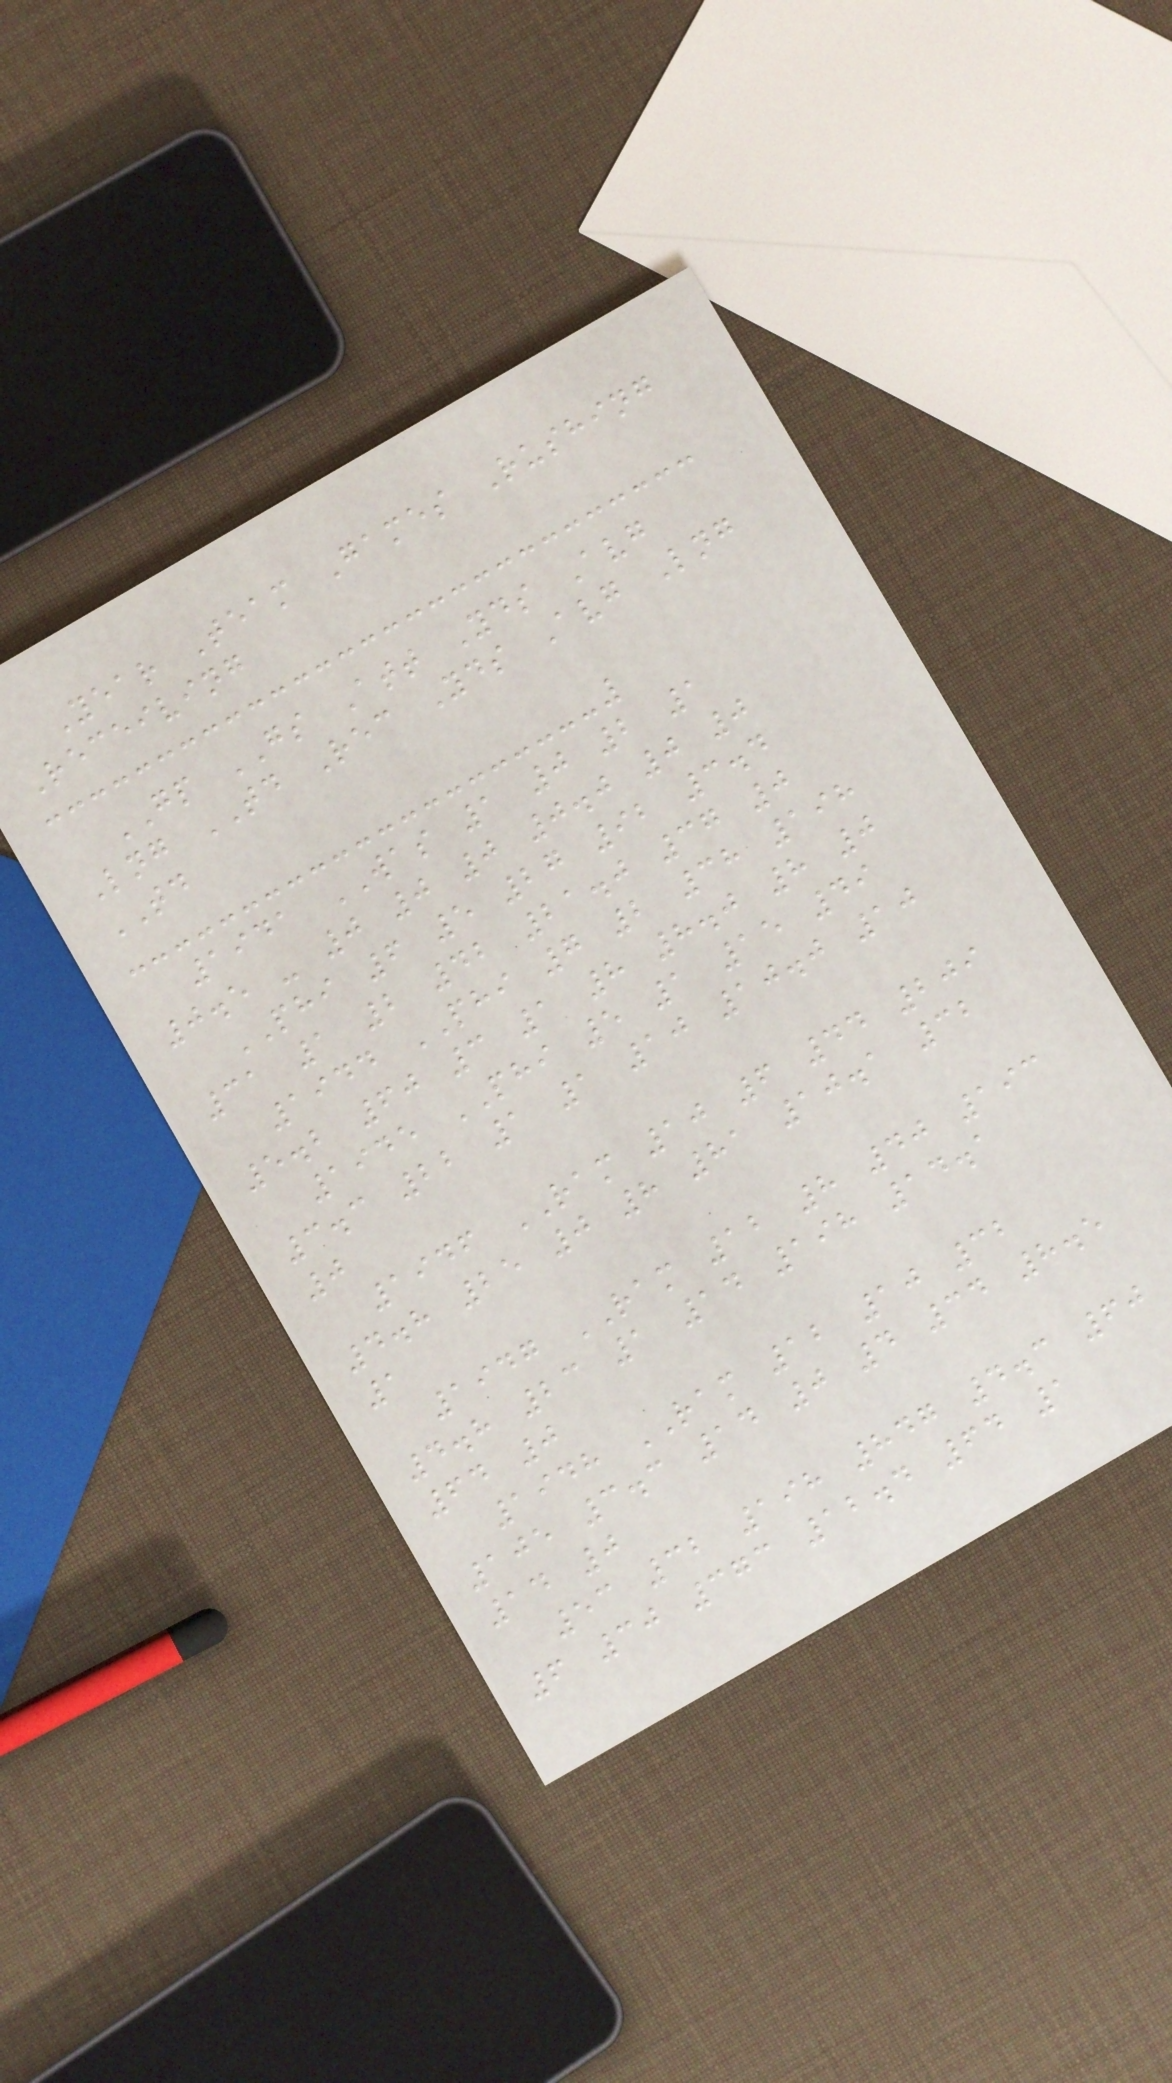Year Team Games Rushing
Receiving
GP GS Att Yds Avg
Lng TD Rec Yds Avg Lng
TD
1941 WAS 1 0 2 1
0.5 - 0 0 0 0.0 0 0
PHI 6 5 27 92 3.4
31 1 2 42 21.0 37 0
1944 PHI 7 2 38 198
5.2 60 3 1 8 8.0 8 0
1945 PHI 5 1 15 49
3.3 22 1 1 10 10.0 10
0
1946 RAM 10 6 44 209
4.8 25 0 8 81 10.1 32
1
1947 RAM 12 8 40 193
4.8 23 1 14 198 14.1
64 0
1948 RAM 12 10 32
105 3.3 14 0 4 34 8.5
14 0
53 32 198 847 4.3 60
6 30 373 12.4 64 1
